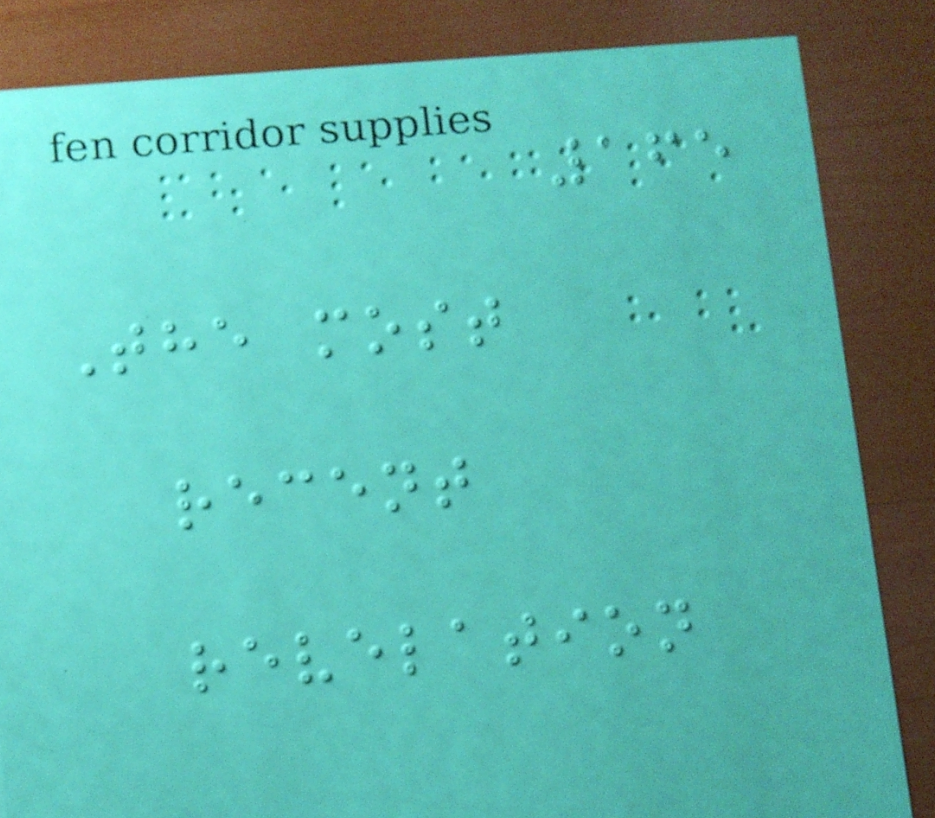165
The most
recent
revelation
